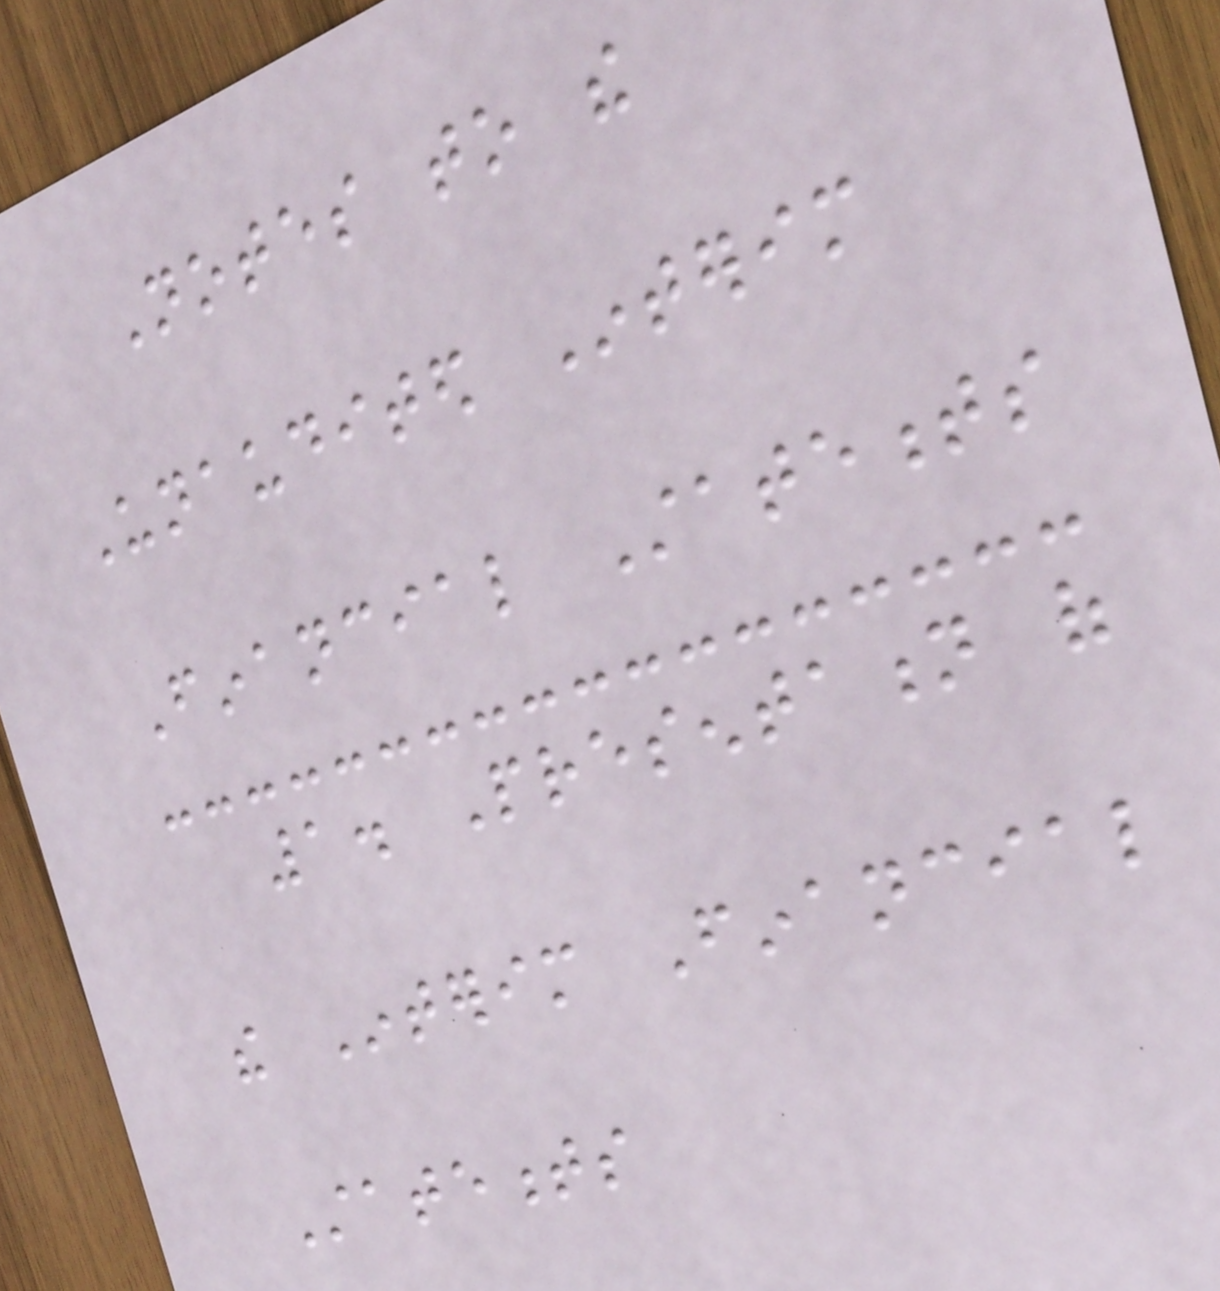Notes to the
Unaudited Interim
Financial Statements
1. Presentation of
the Interim Financial
Statements
